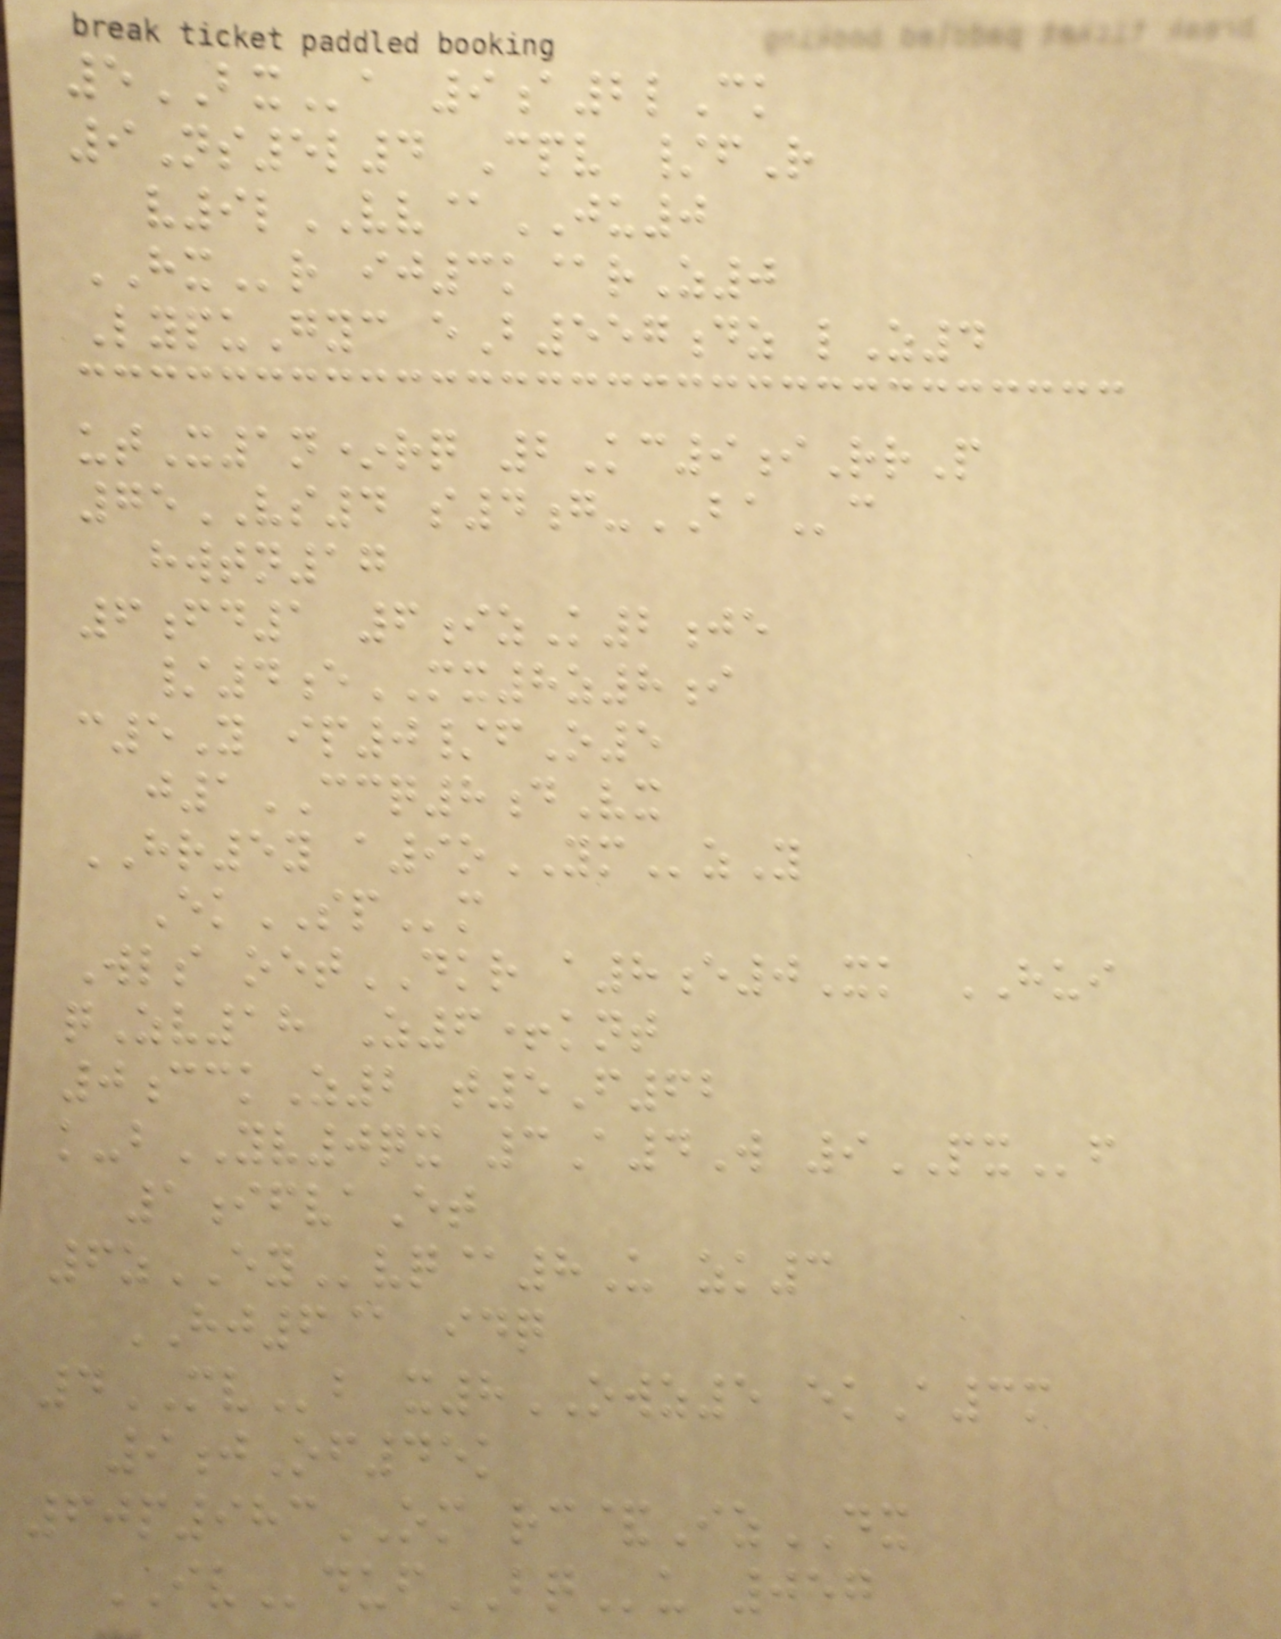5BXa 9a2lCk
9Ns5l4 Cpv /fR
v9lVV@JU0
HXr ij3k@rZ0
LypuGyc eB557dz lZ4
utX1n*rq 2Kc9iRrP
75VS4 s4g-BAc
hwtn17
6fd1 6izK2je
/4eMX8z8i
c5Y ip0/fO5
j1CCQ8dVx
HR5y a9oYMzY
EkSPm
Wls oetDKR a8e0Xk HUI
qZv18 Z6+knt
0cckZ2 t5F62
k-bYV0qx 3A4W 9PXf
1ifvaEt
6zEYvq@8U zk3
HJ6@ idq
4MVb x8OWZ5 ekA3m
9jOf45k
60p983OM rc&IzDX
IVdufBQu 057
